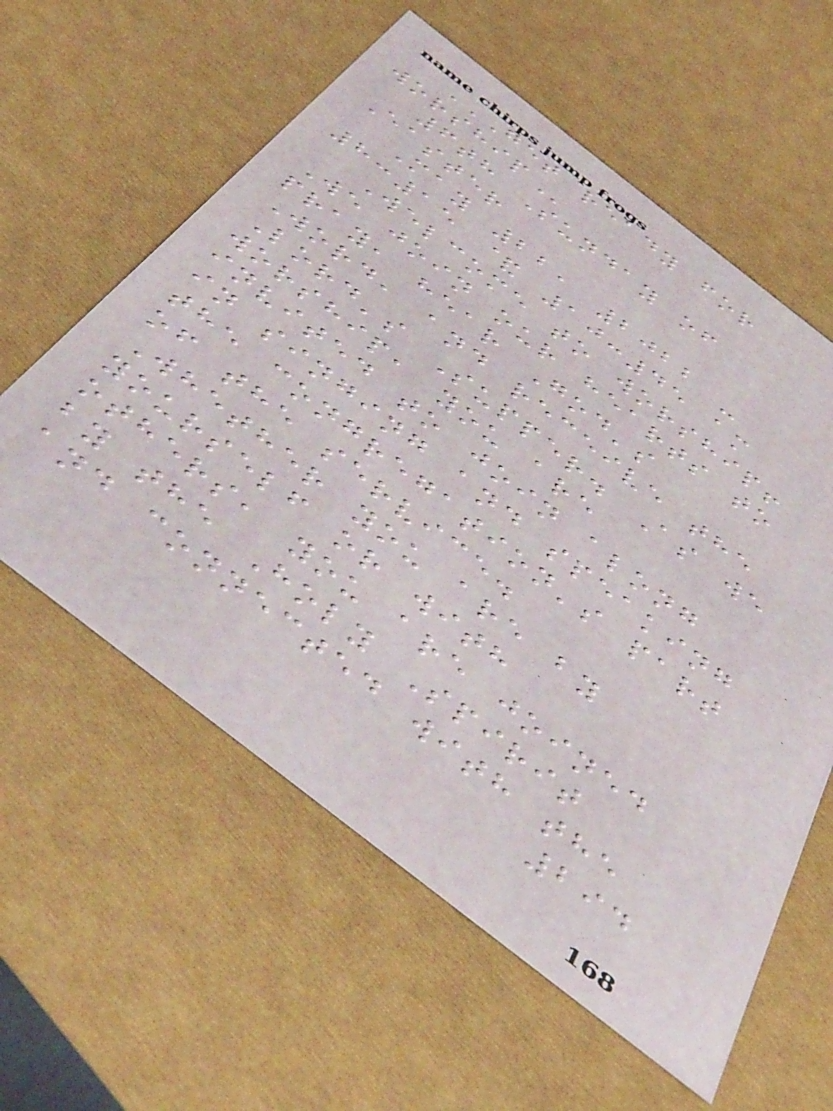GET READY FOR
WORSHIP
6th Sunday of
Easter
May 22, 2022 -
8:15 & 10:45 am
Welcome to worship!
We join our hearts to
pray, hear God's
Word, and receive the
Lord's Supper. As we
worship, you are
invited to join along
in singing and speaking
the congregation's part
of the service.
Whether you are by
yourself or with
others, you are joined
by the Holy Spirit
and connected with the
294
